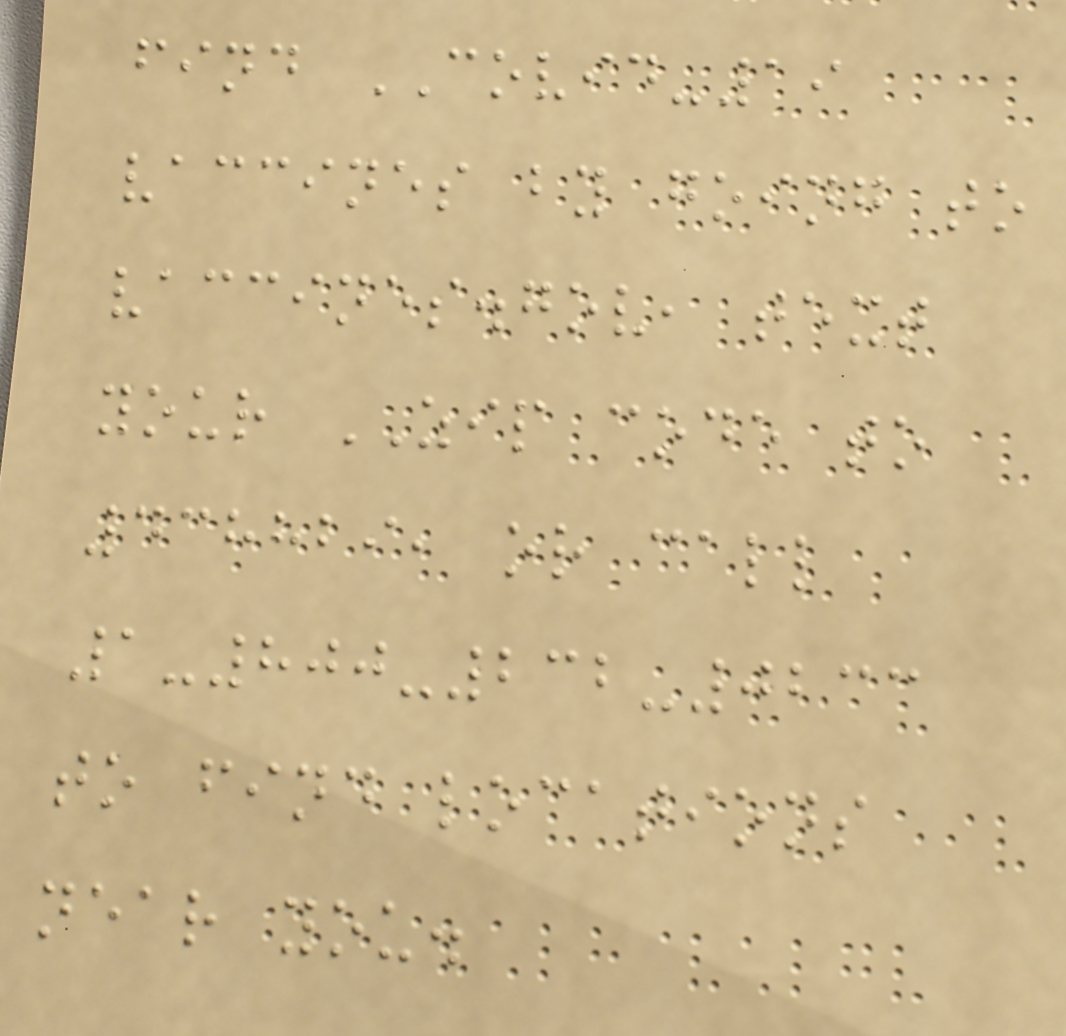find COVID-19
vaccines by going to
vaccines.gov, text
your ZIP code to
438829, or call
1-800-232-0233
to find locations
near you.
